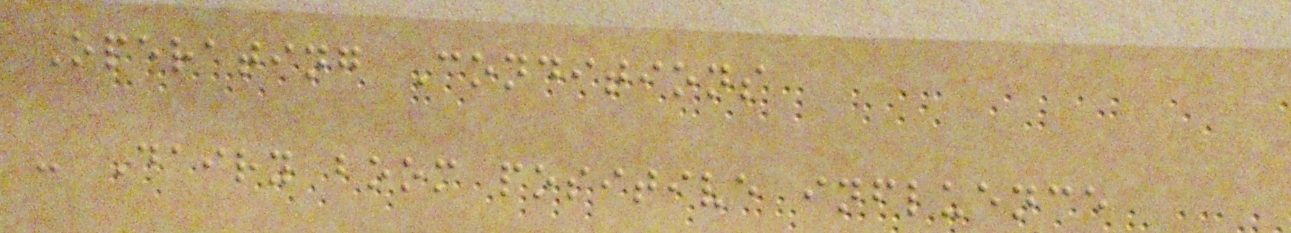Operating Conditions
- Dairy boom positive influence
